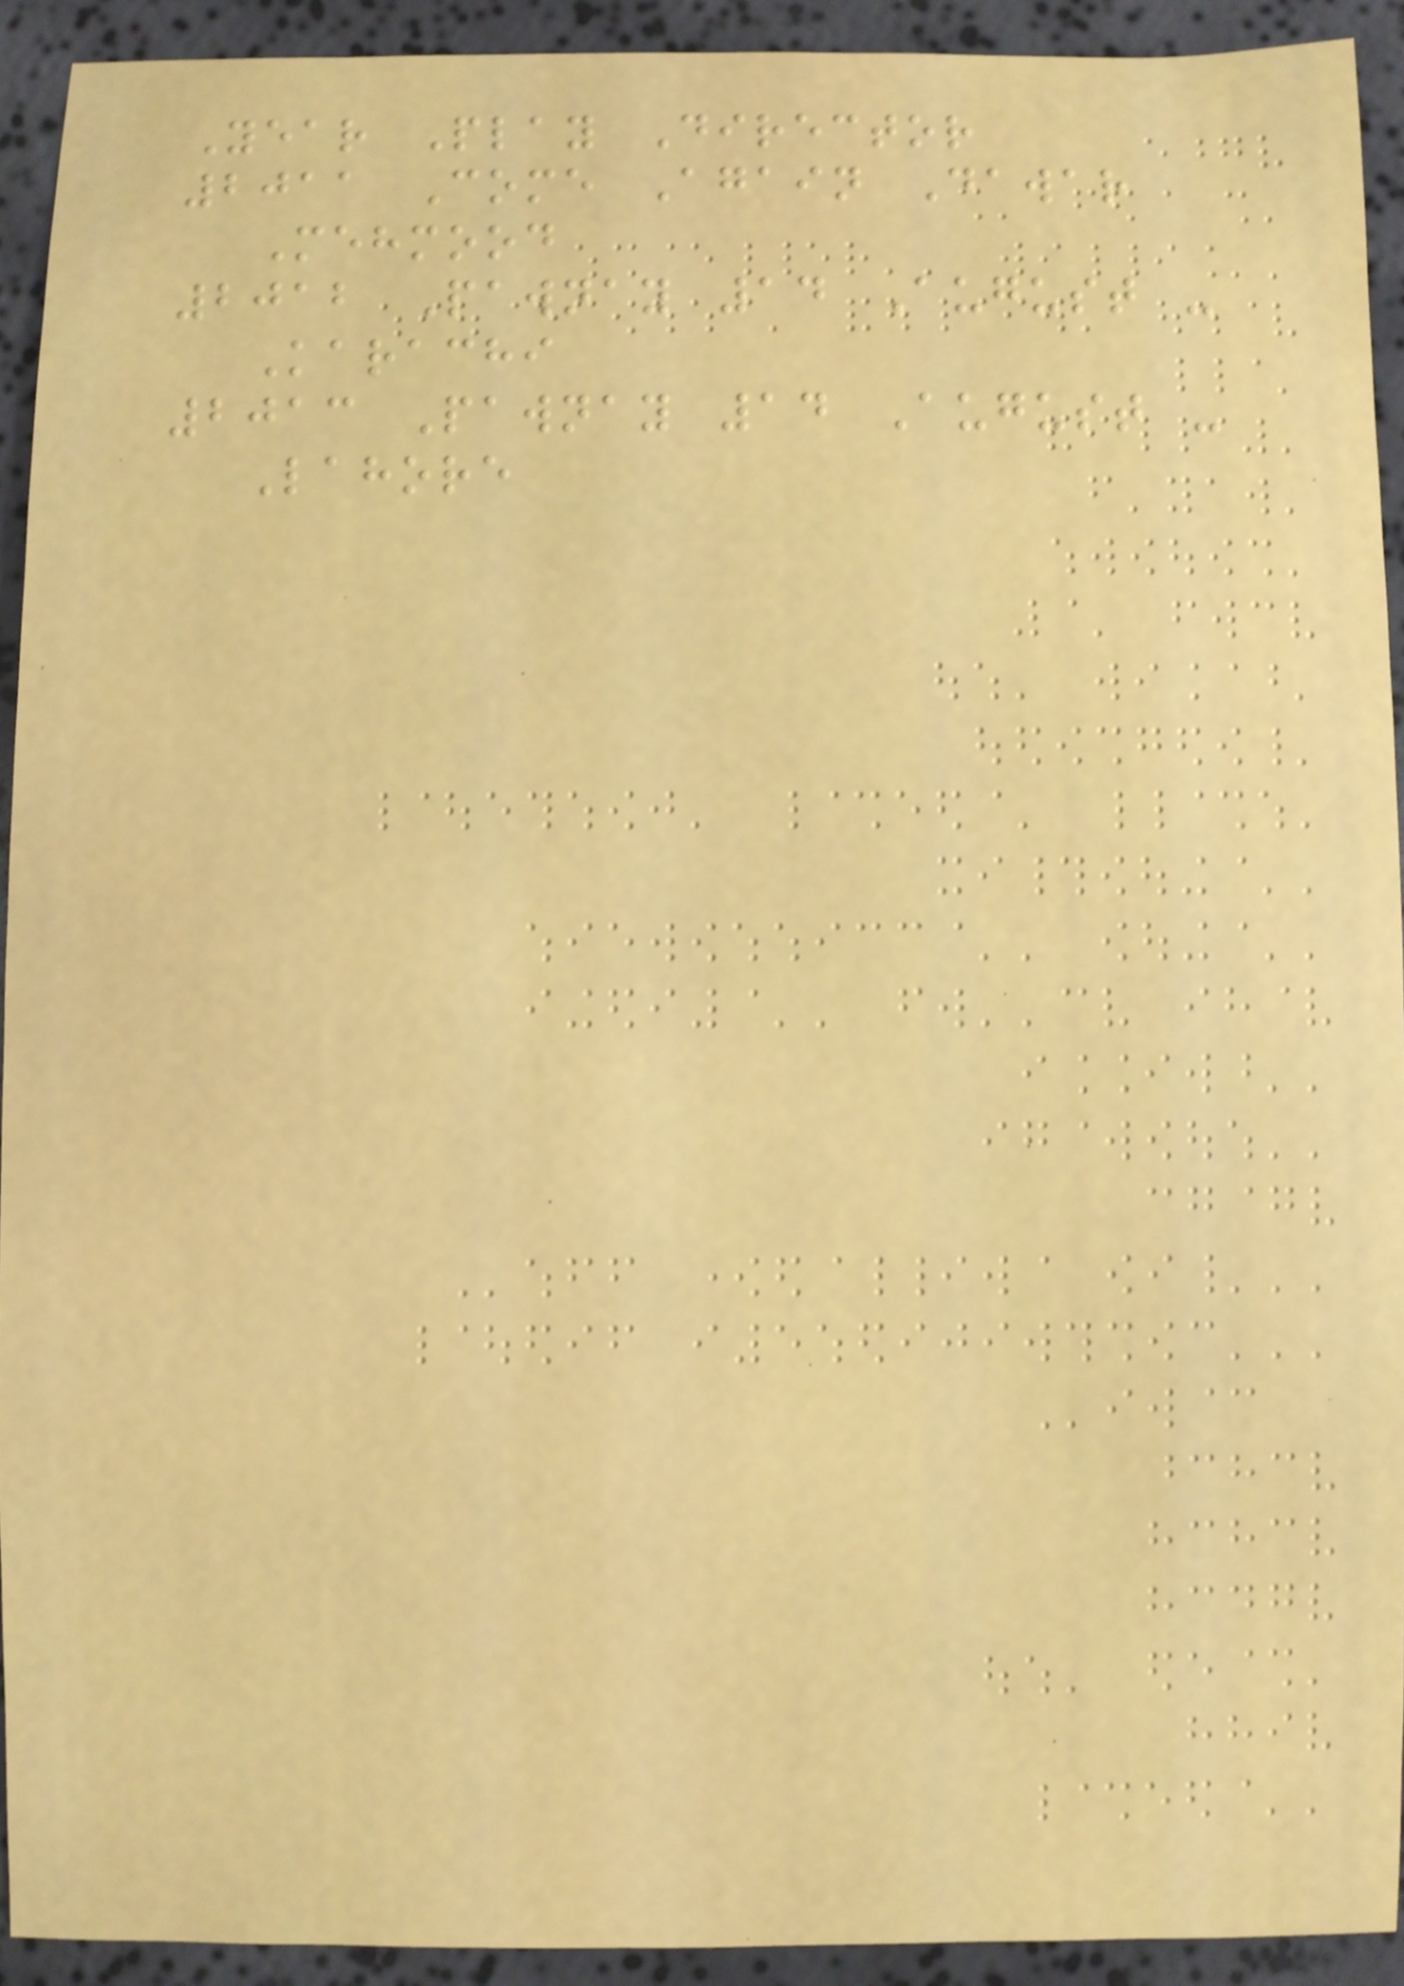Year Play Director
2011 Come Again Dawar
Mehmood
2012 Pawnay 14 August -
Karachi
2013 Pawnay 14 August -
Lahore
